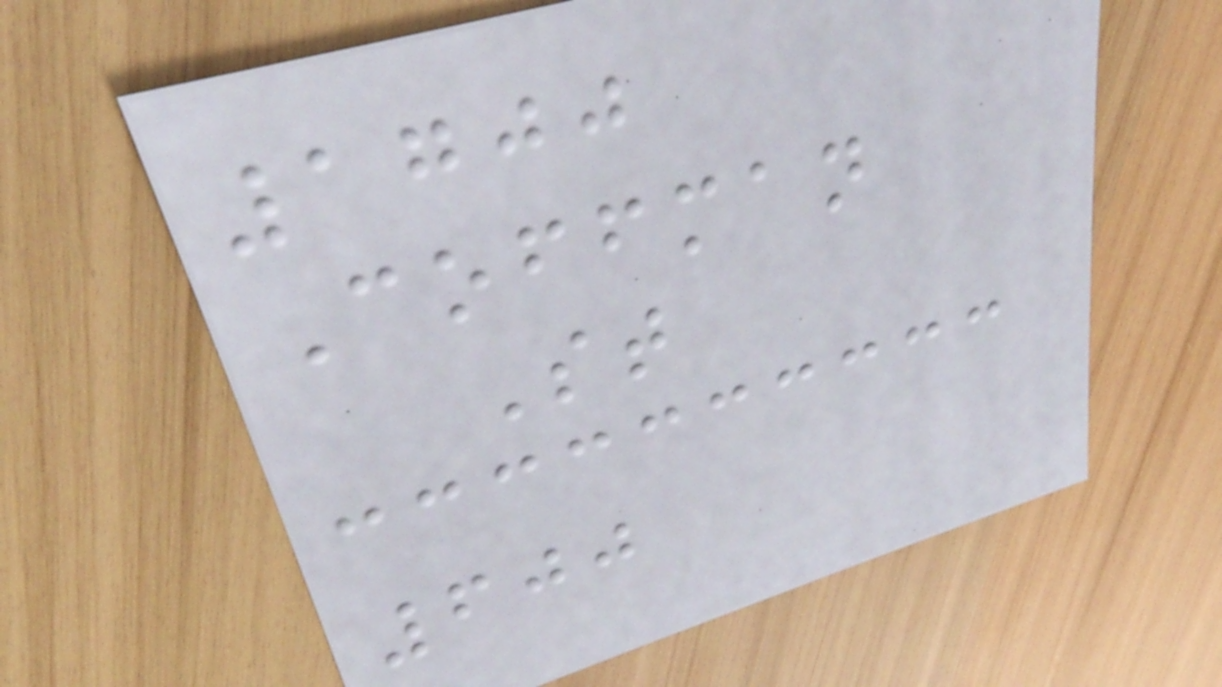1700
Coffman
St
600
